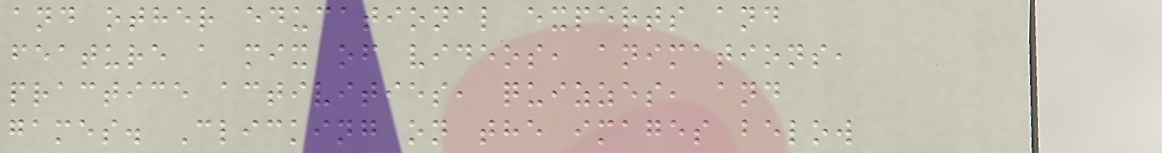and other educational experts and
feature a mix of videos, animations,
practice activities, quizzes, and
games. Clicking on the images below
